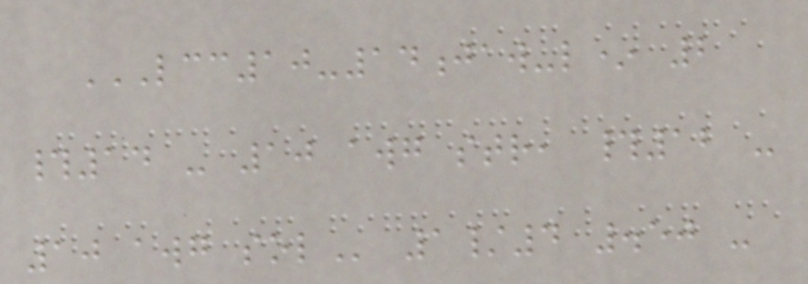LCC10-14JAW-L* 2
#14 - 10 AWG STR, #12 -
10 AWG SOL 1/4 .50 -
